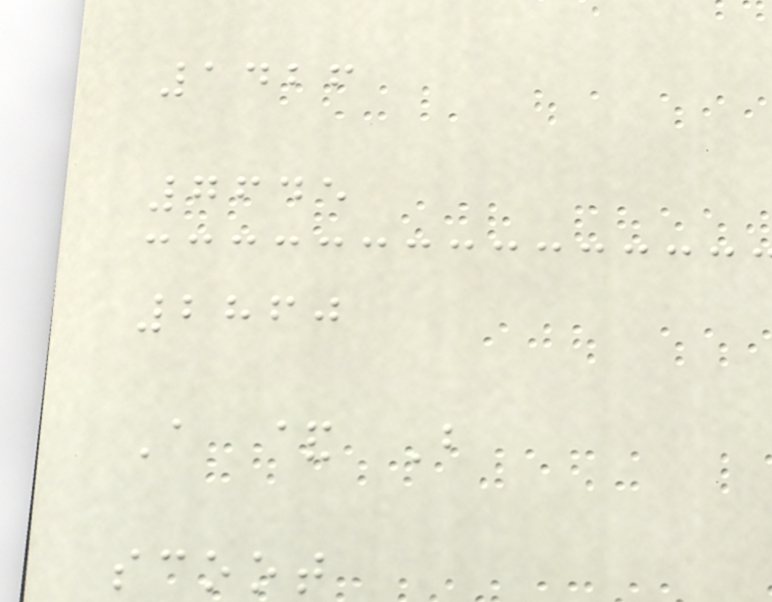1426
7645
2860
A & B
scoot
